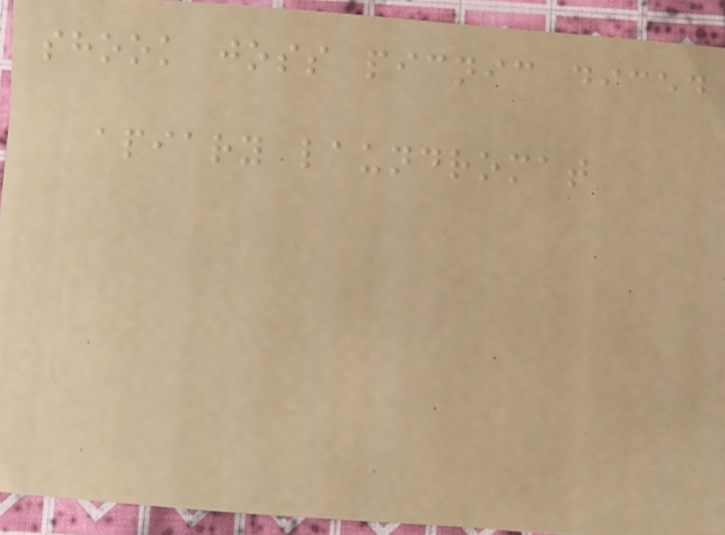shook joss picnic diced
apiary laundromat
